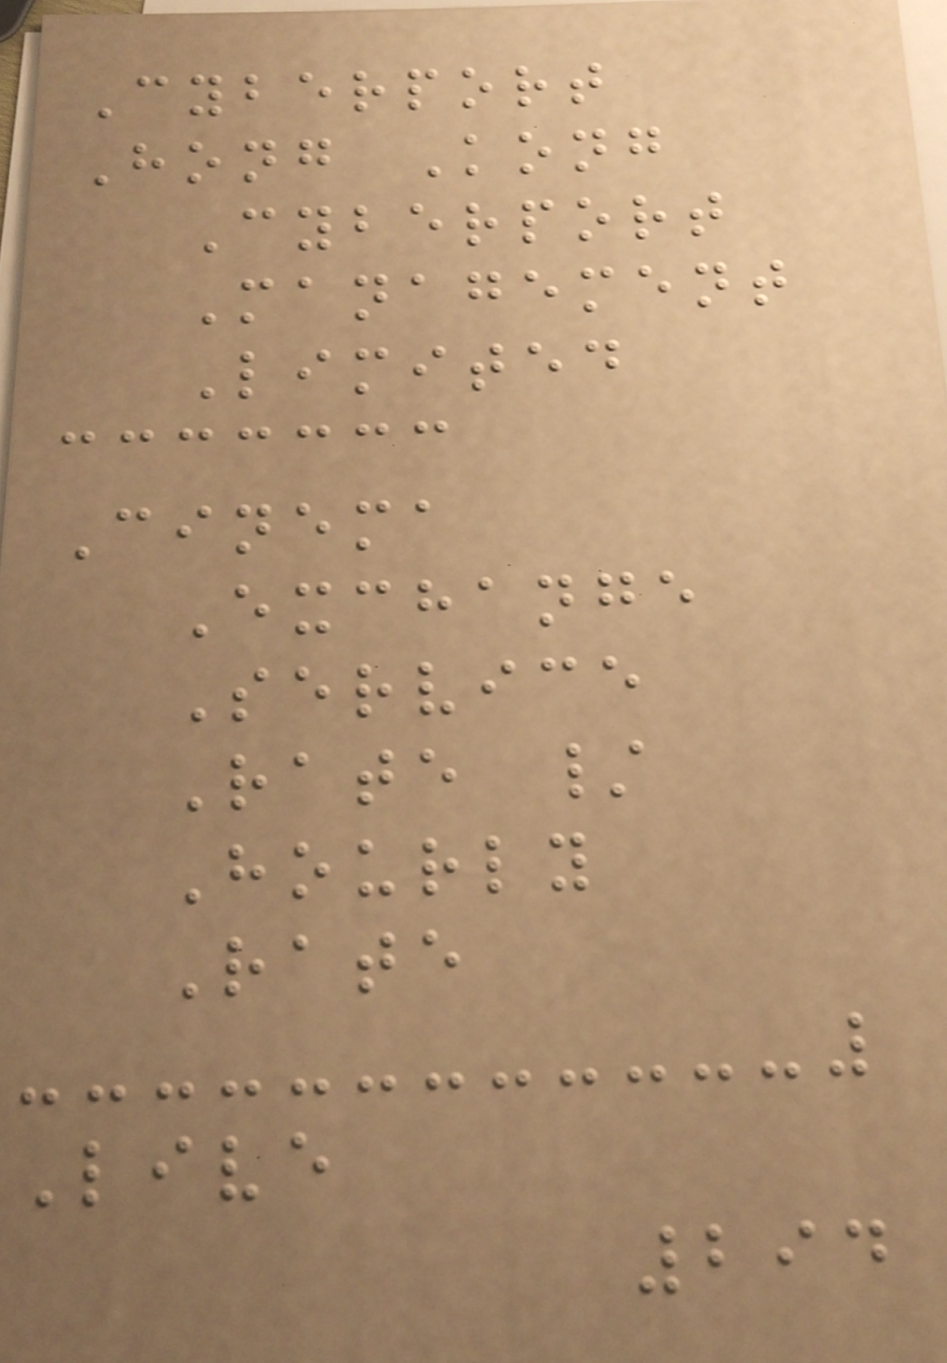Cyberport
Hong Kong
Cyberport
Management
Limited
Cinema
Exchange
Service
Rate /
Hourly
Rate
Live
294
